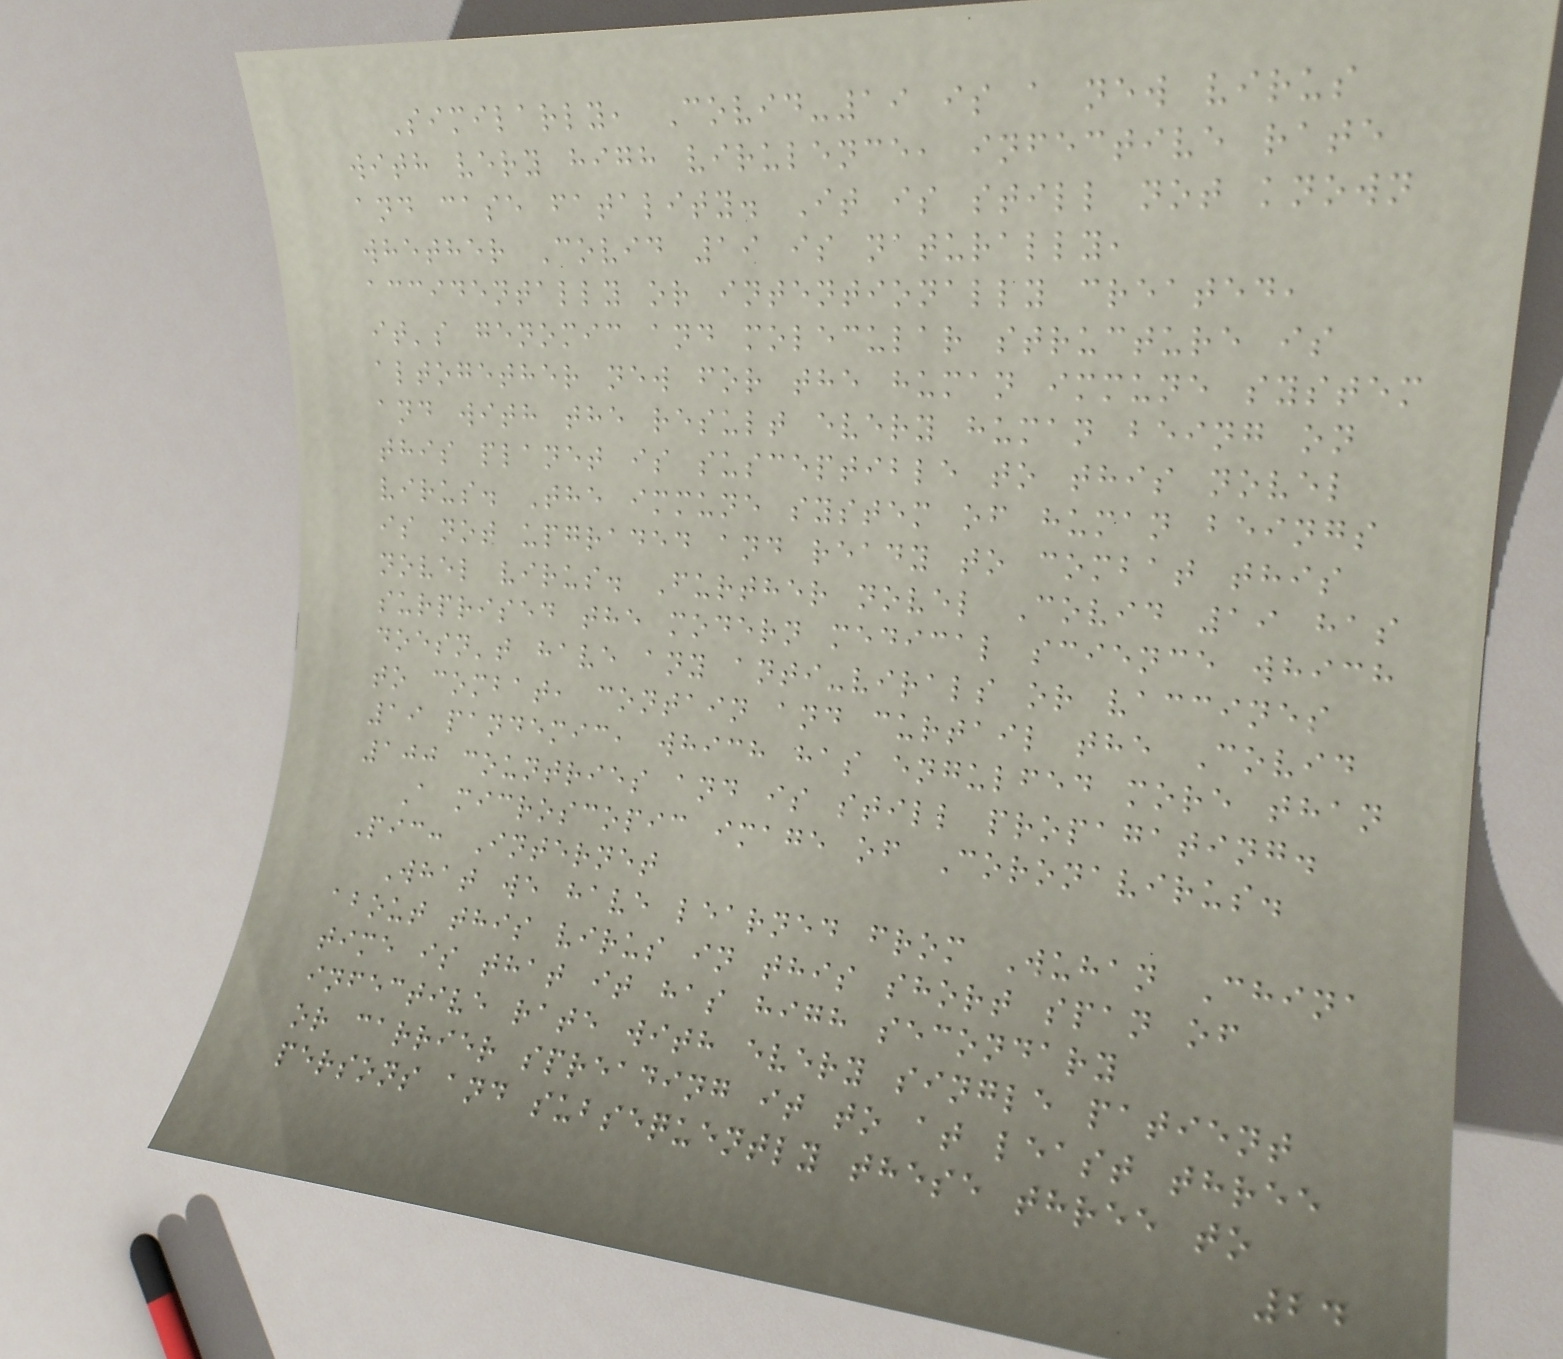Similarly, Covid-19 is a new virus
with very high virulence, infective rate
and case fatality. It is still not known
whether Covid 19 is naturally,
accidentally or intentionally created,
it's genomic and molecular structure is
altogether new for the human immune system
and with the result every human being on
this planet is susceptible to this novel
virus. The immune system of human beings
is not upgraded and ready to combat this
novel virus. Further novel Covid 19 has
surprised the modern medical science which
doesn't have any anti-virals or vaccines
to combat, contain and curtail the Covid
19 pandemic, which has engulfed more than
100 countries and is still propagating.
A microscopic image of Coronavirus.
Pic: Internet
What we have learned from Wuhan China
about this virus in this short span of
time is that it has high secondary
infective rate with every single patient
or carrier spreading it to at least three
persons and subsequently these three to
24
